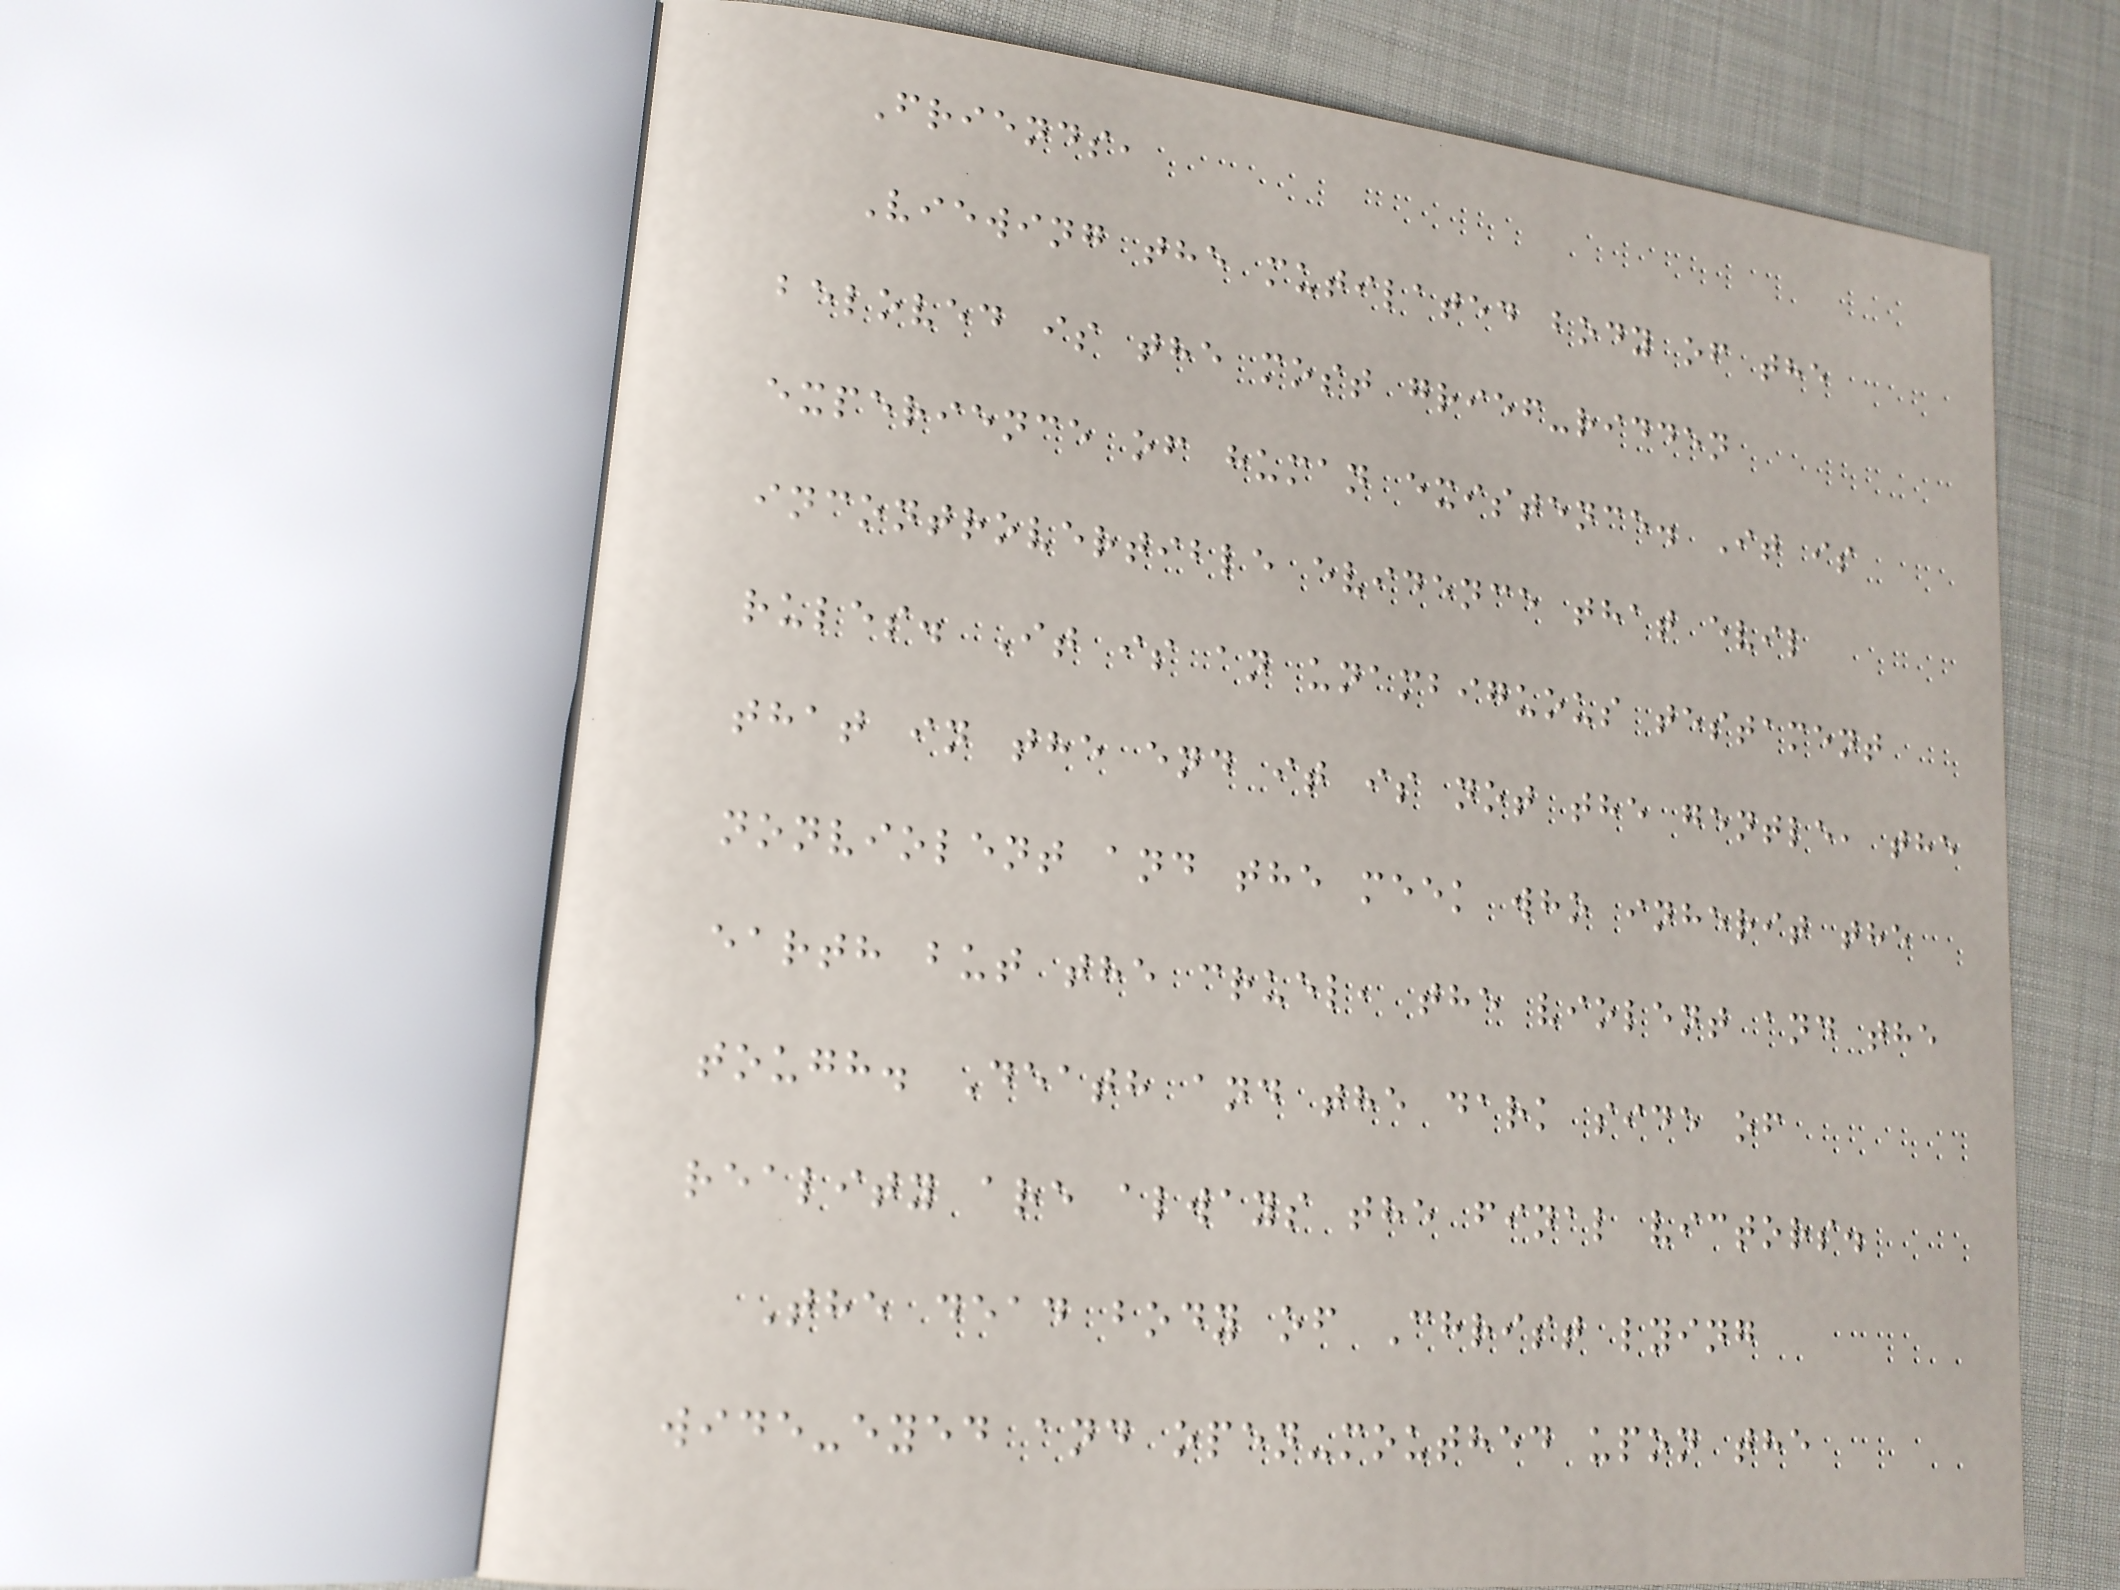Friends,
Viewing the mutilated body of the
beloved is the most grief-ridden
experience of human existence. It is
incontrovertible evidence that evil
rules. It is an unambiguous testament
that in the end it is not the gentle, the
nonviolent and the meek who inherit the
earth but the cruel, the violent and the
tough. Death and the dark side of
reality are always the final victors.
The dead body of Christ lying
wide-eyed and open-mouthed upon the
